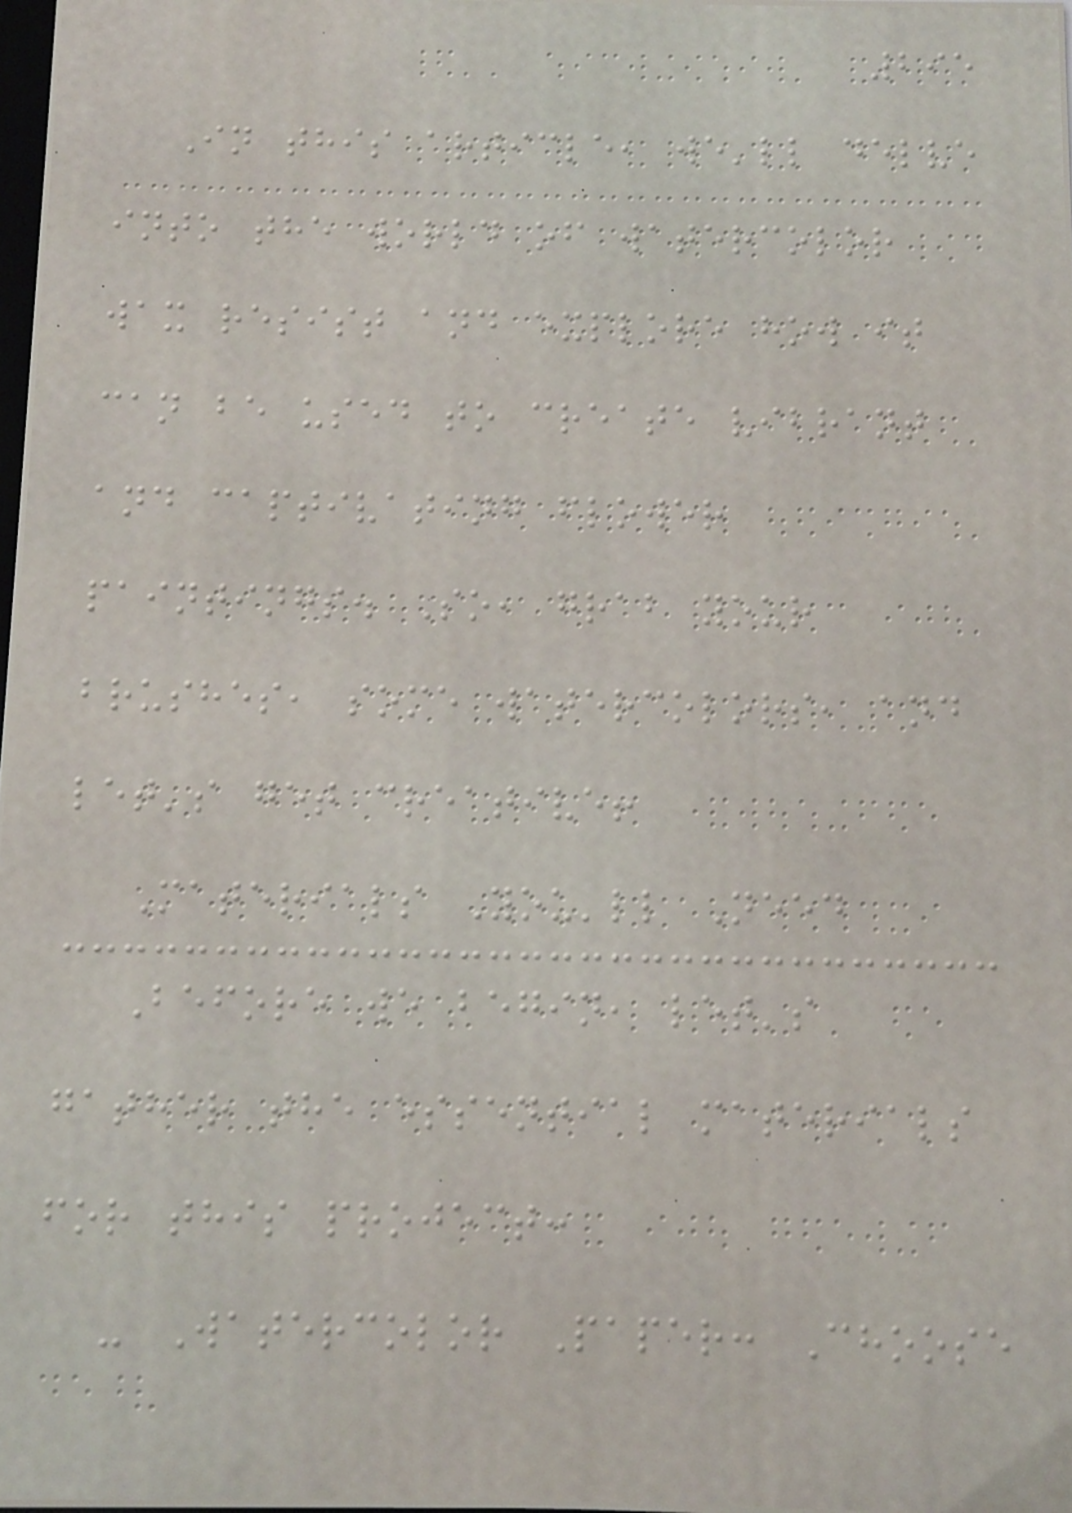295
In this article, we'll delve
into the world of watercolor
wax resist and explore how it
can be used to create vibrant
and captivating flower
paintings. So, grab your
brushes, some watercolors, and
let's get creative!
Materials You'll Need
Before we begin, let's
gather the essential materials
for this project:
- Watercolor Paper: Choose
